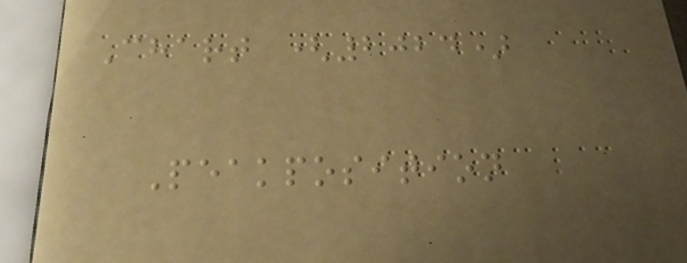Chart (2024)
Peakposition
